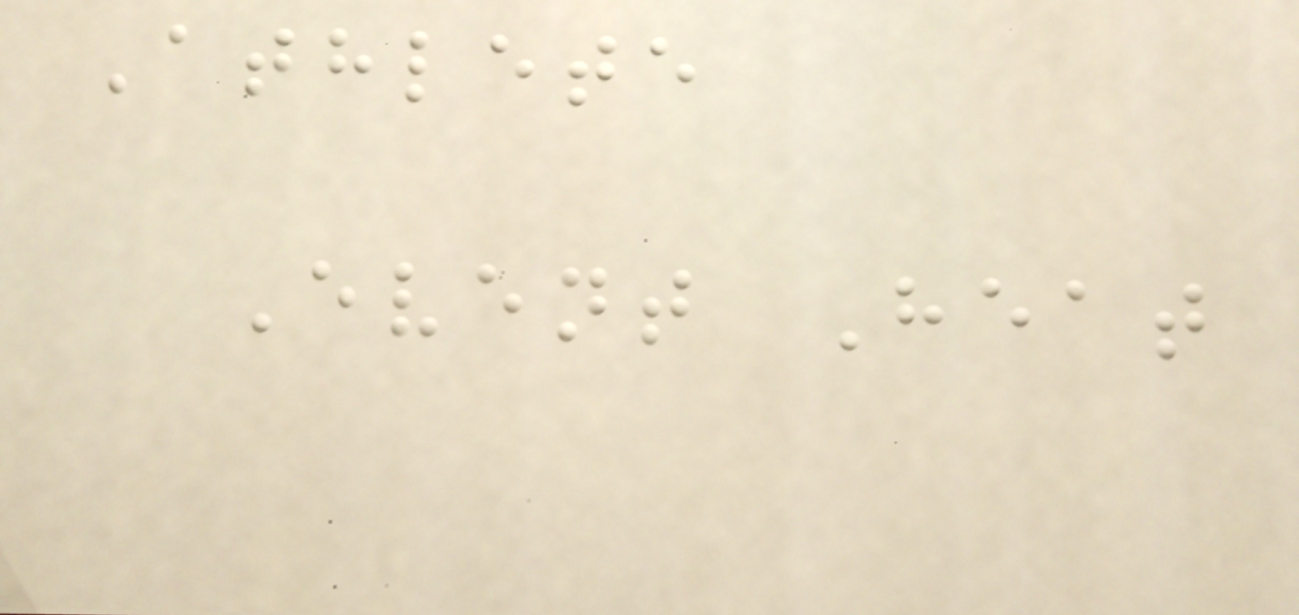Athlete
Event Heat
